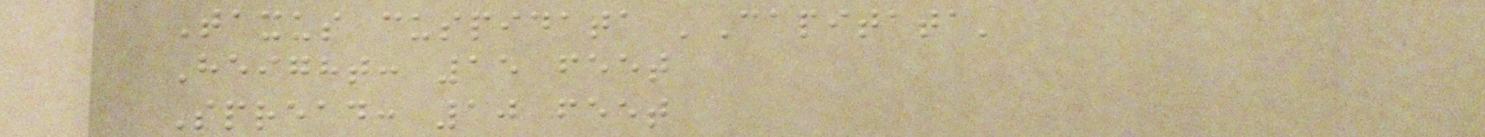Taxus cuspidata 'Capitata'
Height: 15 feet
Spread: 10 feet
